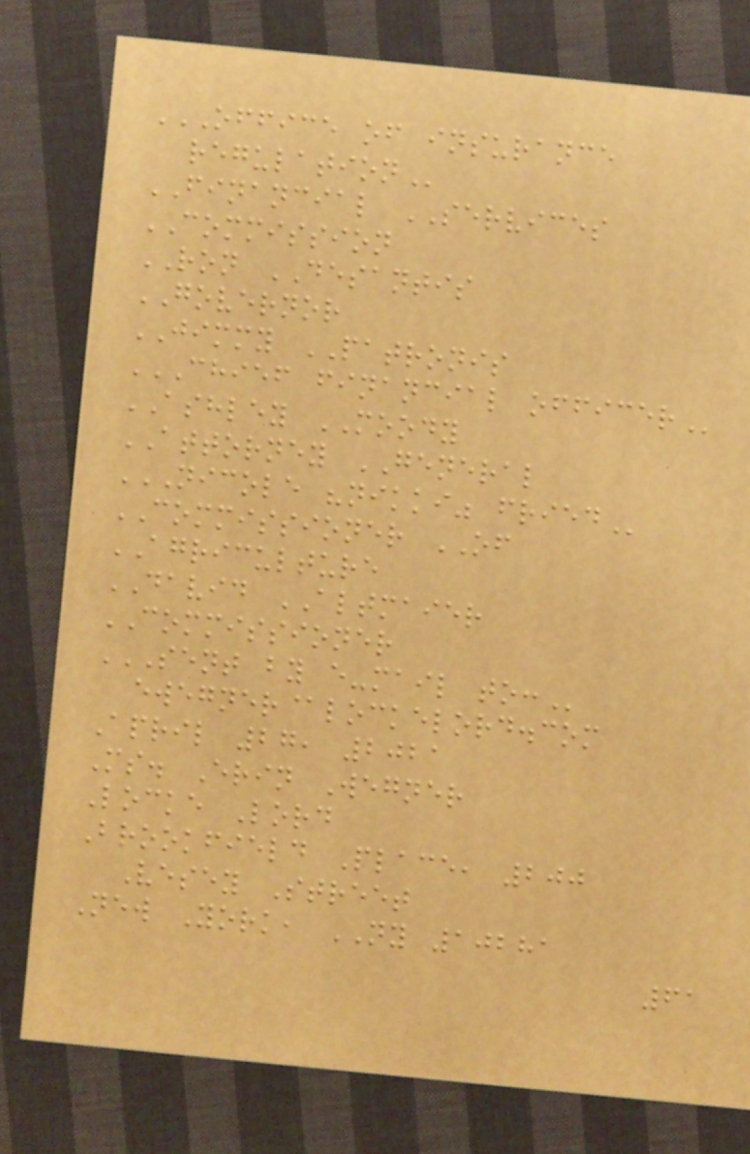OFFICE OF INSURANCE
REGULATION
FINANCIAL SERVICES
COMMISSION
RON DESANTIS
GOVERNOR
JIMMY PATRONIS
CHIEF FINANCIAL OFFICER
ASHLEY MOODY
ATTORNEY GENERAL
NICOLE "NIKKI" FRIED
COMMISSIONER OF
AGRICULTURE
DAVID ALTMAIER
COMMISSIONER
SENT BY E-MAIL TO:
ewegner@lockelord.com
April 27, 2021
Ms. Erin Wegner
Locke Lord
Brookfield Place, 200
Vesey Street
New York, NY 10281
61
